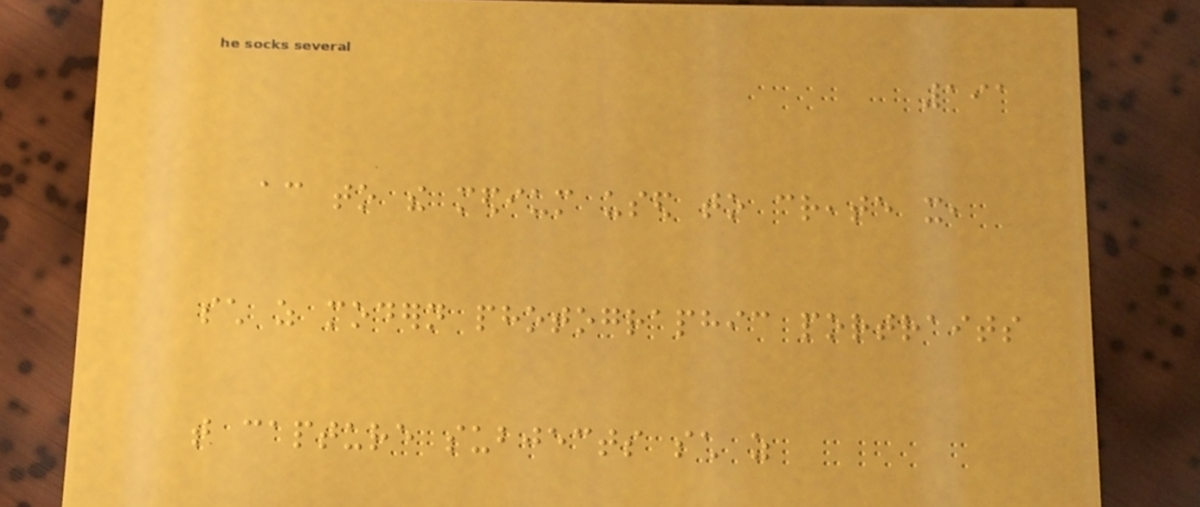191
according to the medium used to create it,
such as modern photographic portraits
that capture subjects such as
